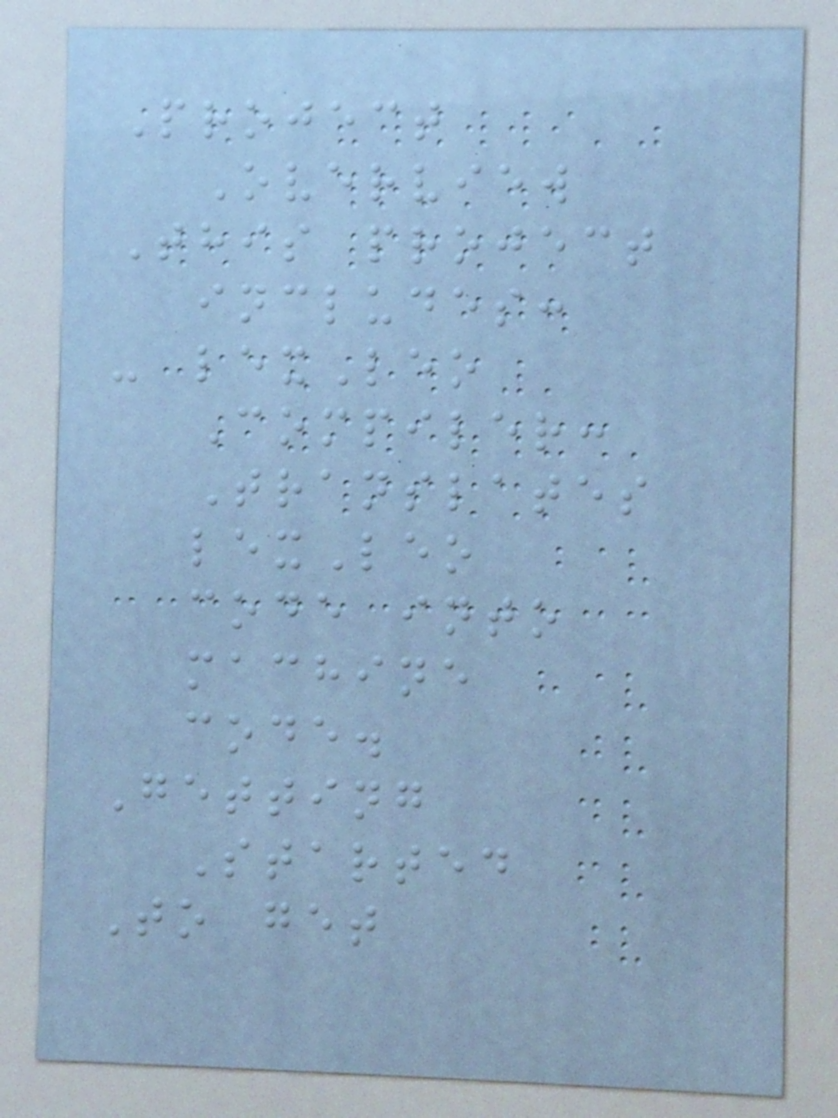Project
Overview
This project
includes:
- lexLeo
Compiler:
Translates
lexLeo
code into
machine
code.
Getting
Started
To get
